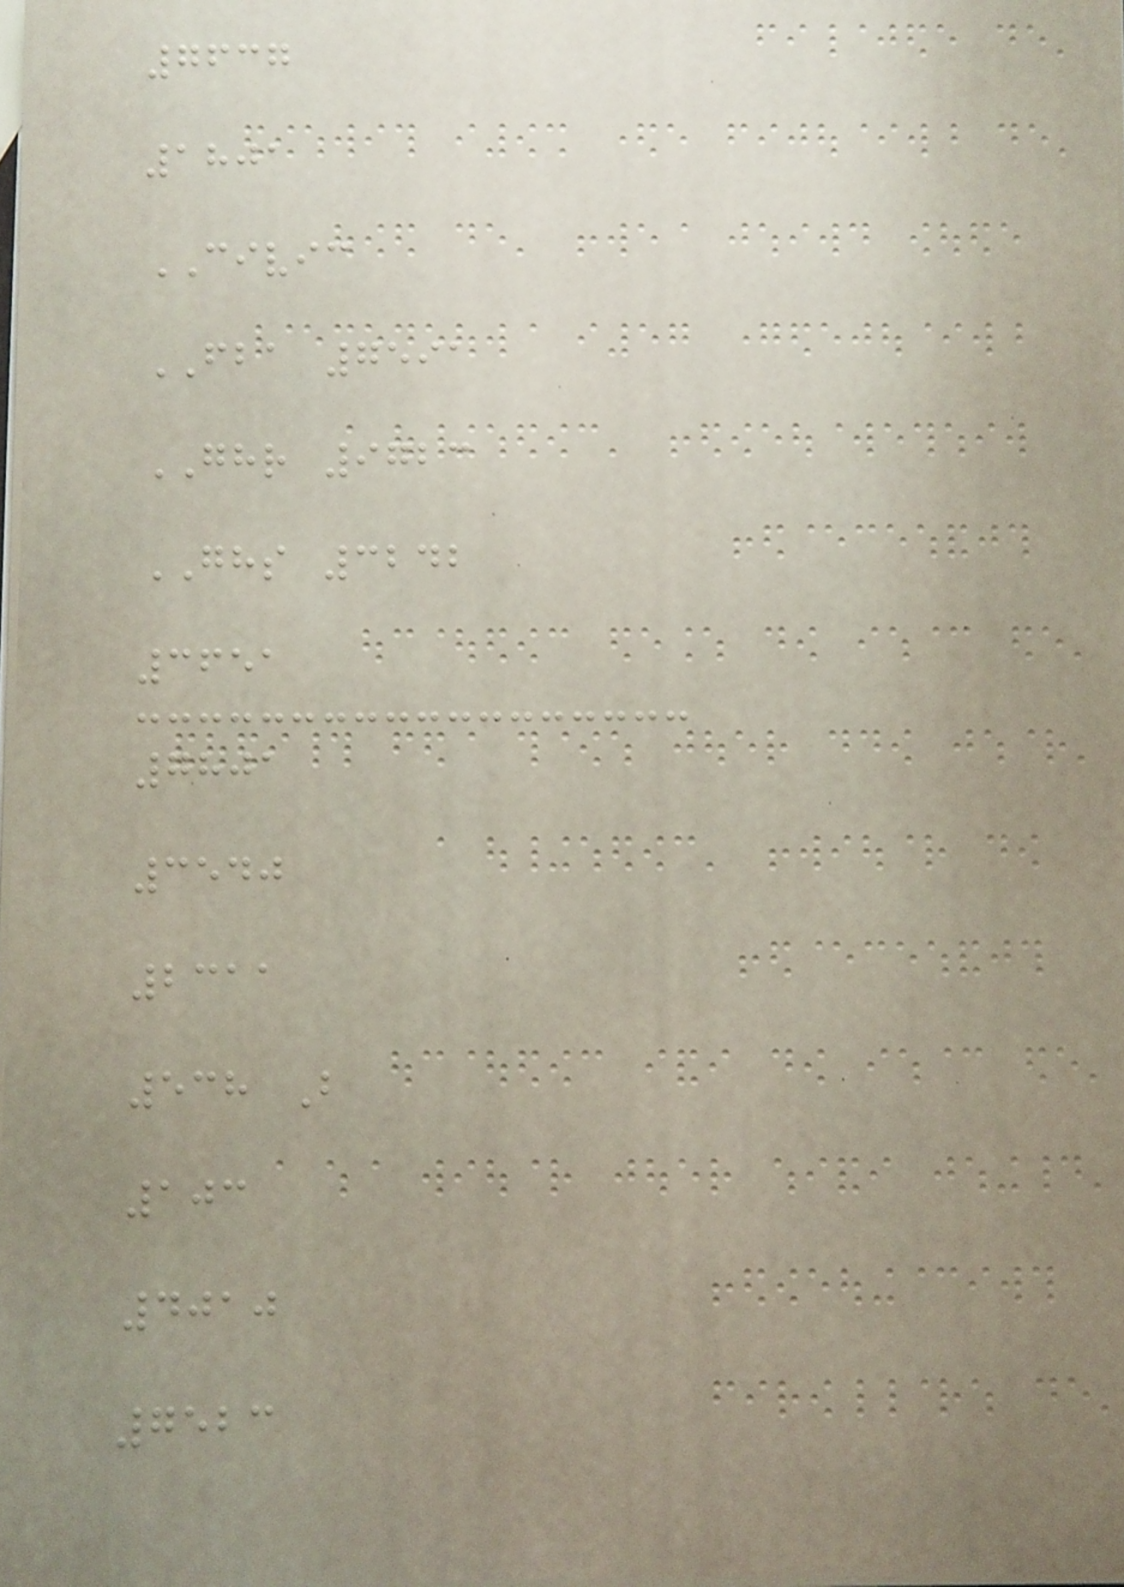7637
1801
CIVIC
FBA 7591
GHR 9723
GHS 3242
3651
7801
3540
2311
538 B
103
4010
7523
